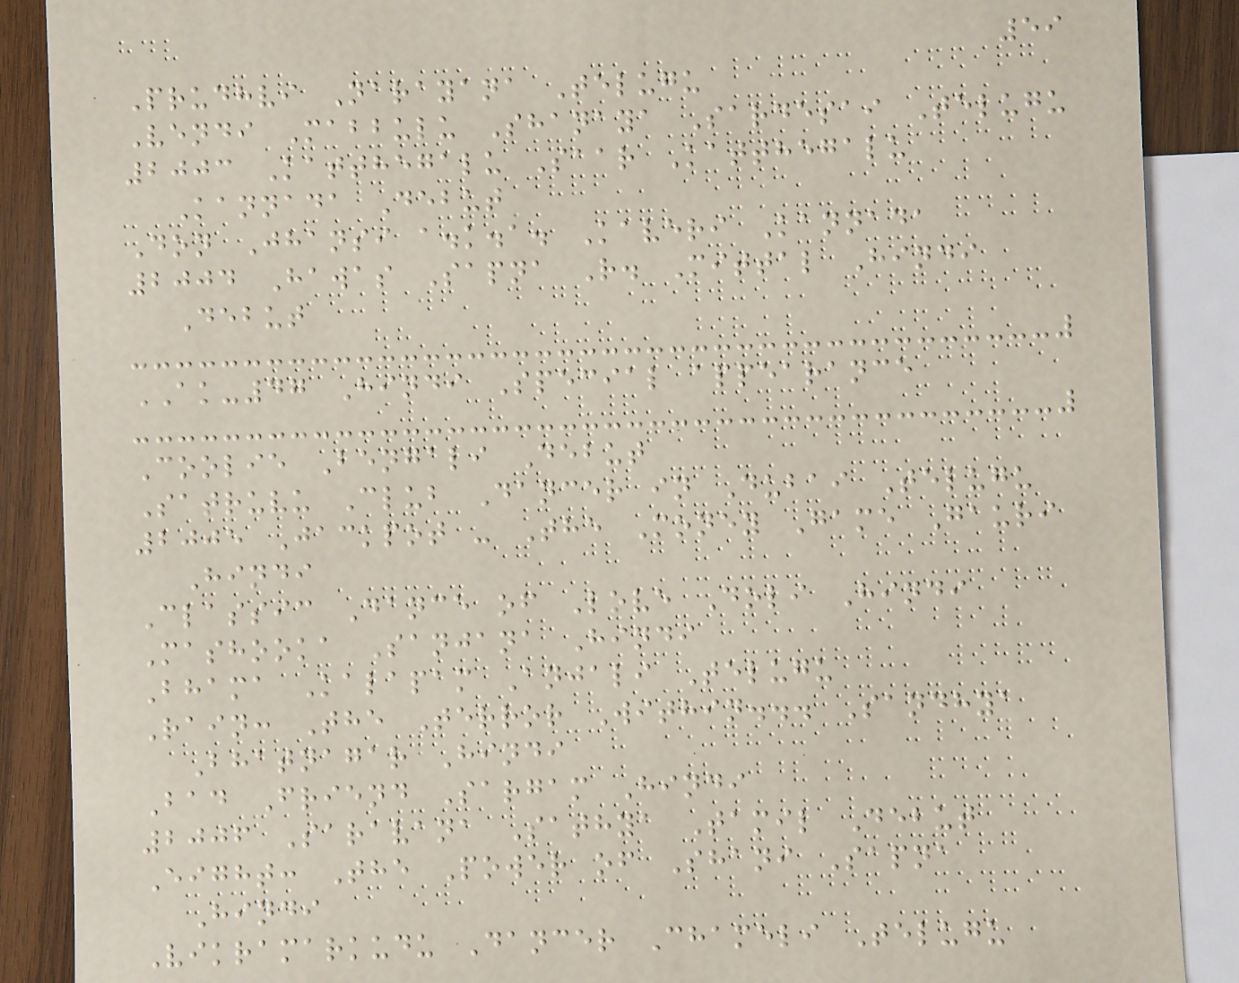59
Prudhvi Narayana Telugu
Vendi Mabbulu Shanaya Sardesai Telugu
2003 Katthegalu Saar Katthegalu
Kannada Debut
Don Jhansi a.k.a. Kaveri Kannada
2004 Hawas Sapna R. Mittal Hindi
Debut
AK-47 Hindi Special appearance
Coolie Bengali Debut
Satruvu Club Dancer in Dubai Telugu
2005 Jackpot - The Money Game Gauri
Hindi
Classic Dance of Love Doli Hindi
Mashooka Sanjana Hindi
Bhama Kalapam Anjali Telugu
Rain: The Terror Within... Sandhya
Bhatnagar Hindi
Bad Friend Sargam Hindi
2006 Saravana Sathya Tamil Debut
Eight: The Power of Shani Sapna
Hindi
Vikramarkudu Dancer Chameli Telugu
